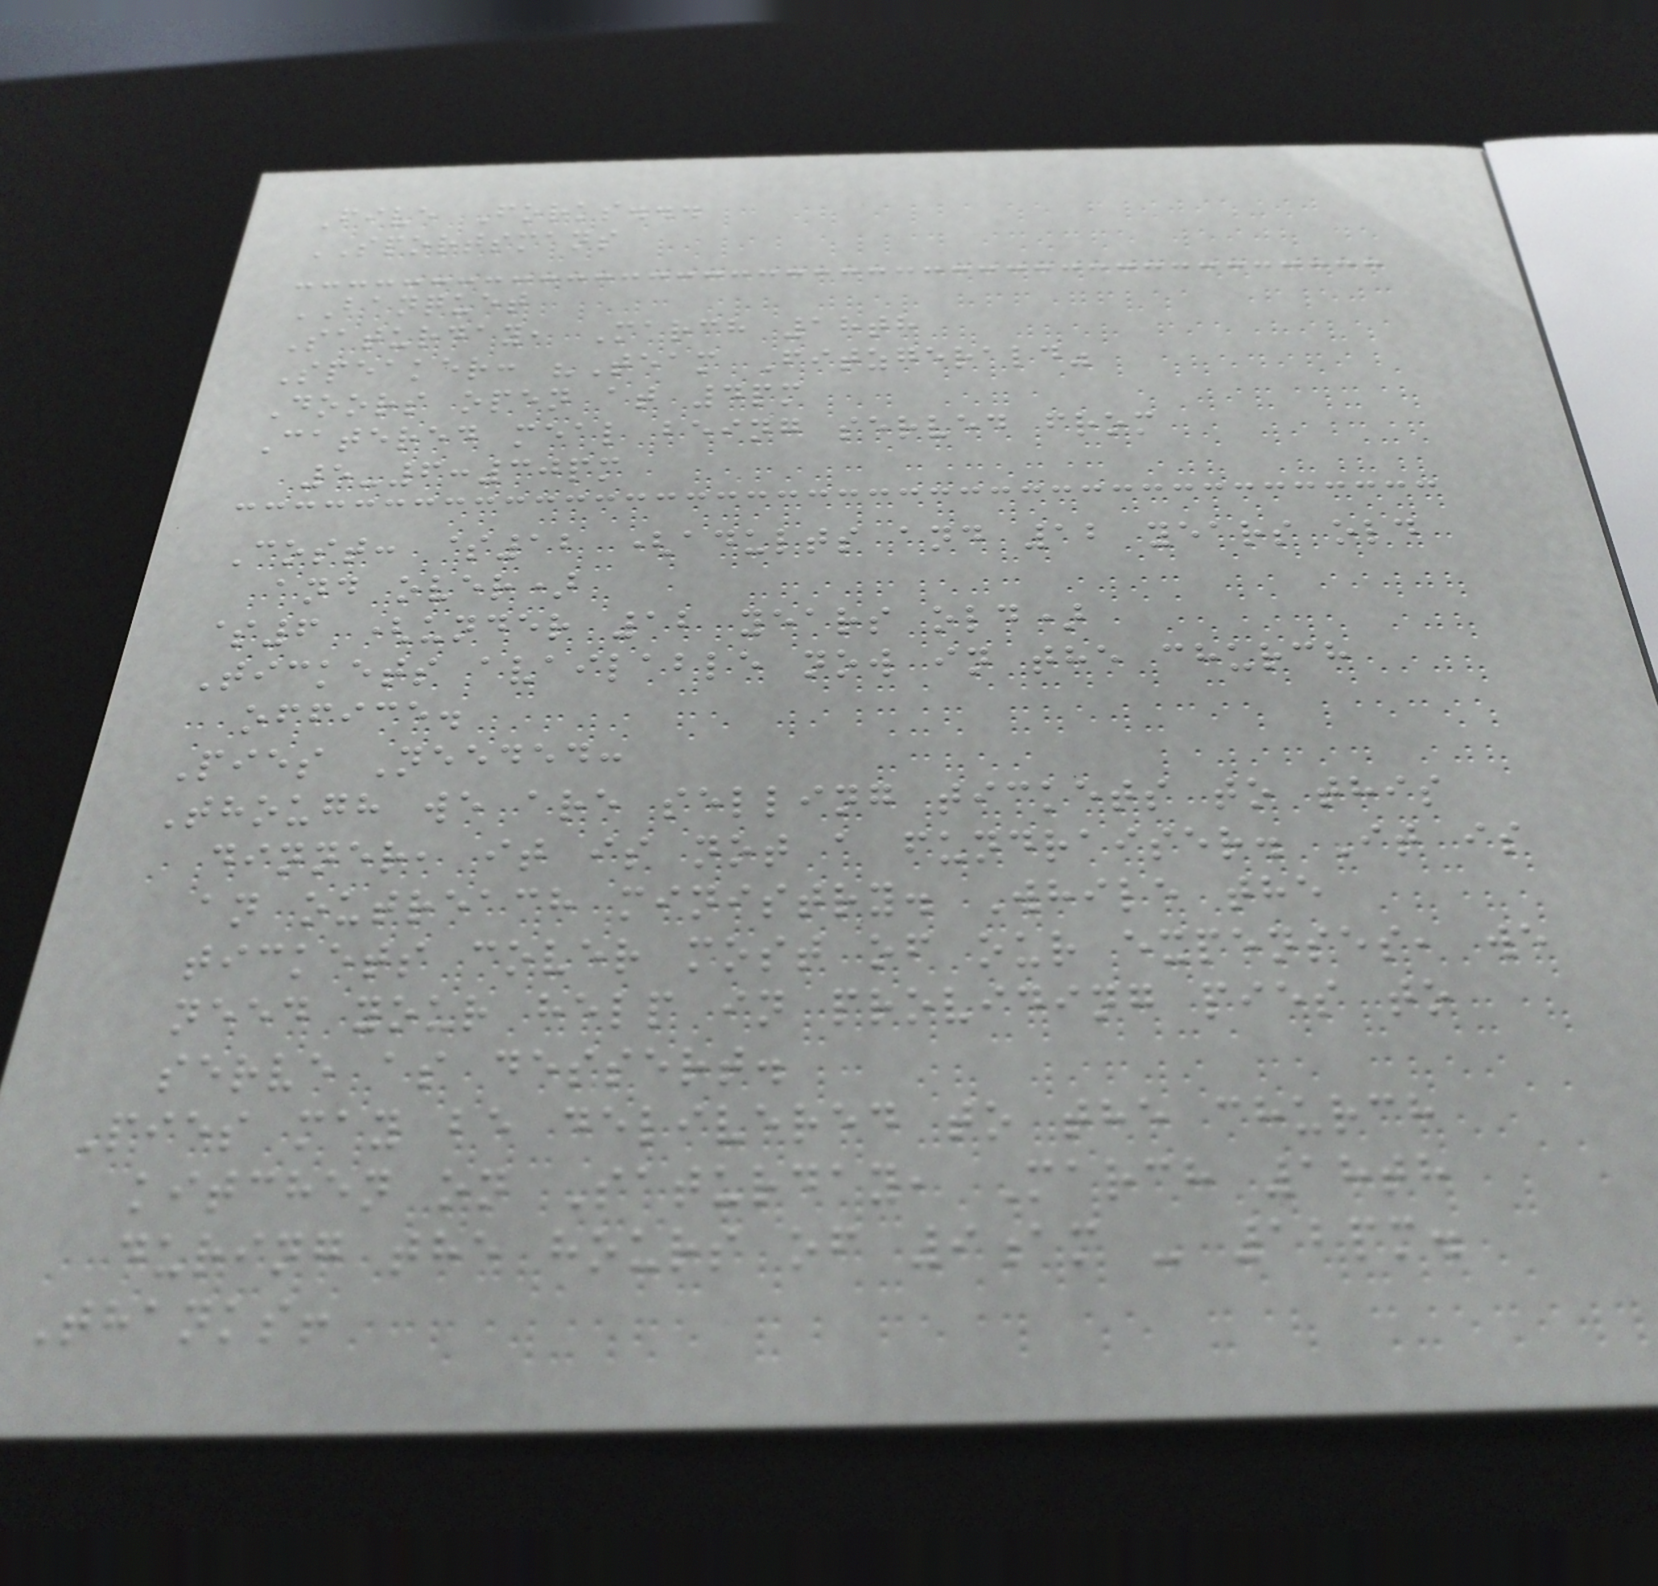Five Forks...
SPORTSMANS
BANQUET
Saturday, March 18th
Speaker: "Team Fitzgerald"
Doors open at 4pm
Catered meal being served from
5-6:30pm
Cost: $12 (adults and 12 years old
and over)
$6 (under 12 years old)
Tickets available now in the church
office.
Pies Needed:
Though we are selling tickets to this
dinner, it is not a fundraiser. It is
an outreach ministry. While the
tickets cover most of our expenses, we
need your help in providing pies to
serve as dessert.
Pies may be delivered to the church
kitchen on Saturday, March 18th
during the hours of 9am - 12pm.
Thanks!
